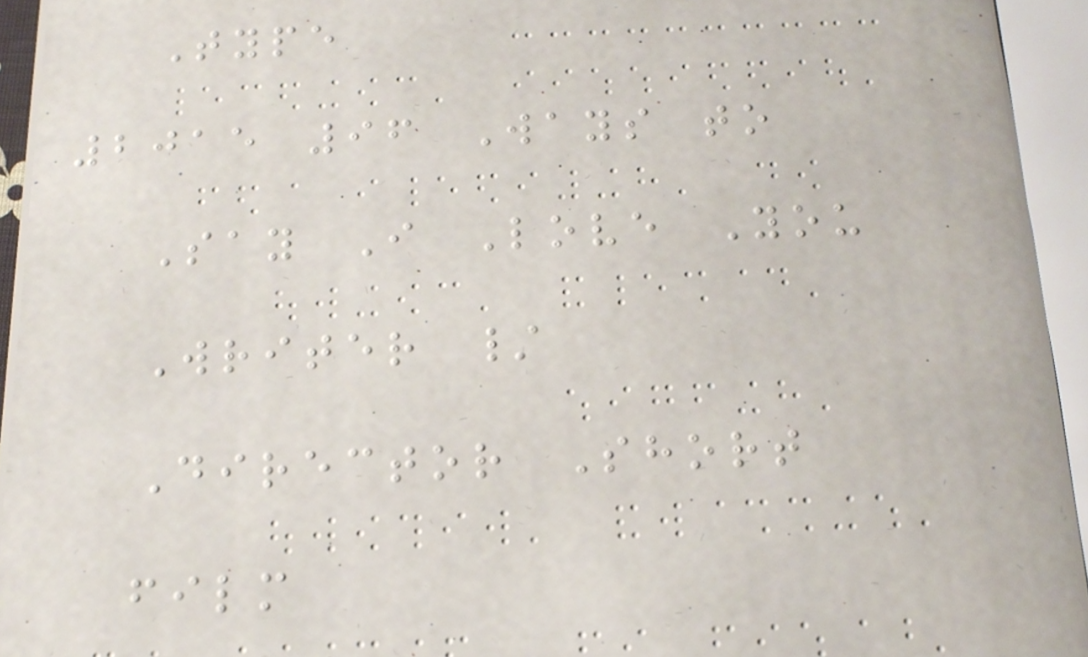Type
2015 96 Ways to
Say I Love You
Writer /
Director Short
film
